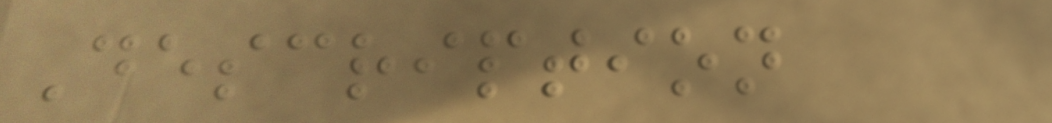Description
